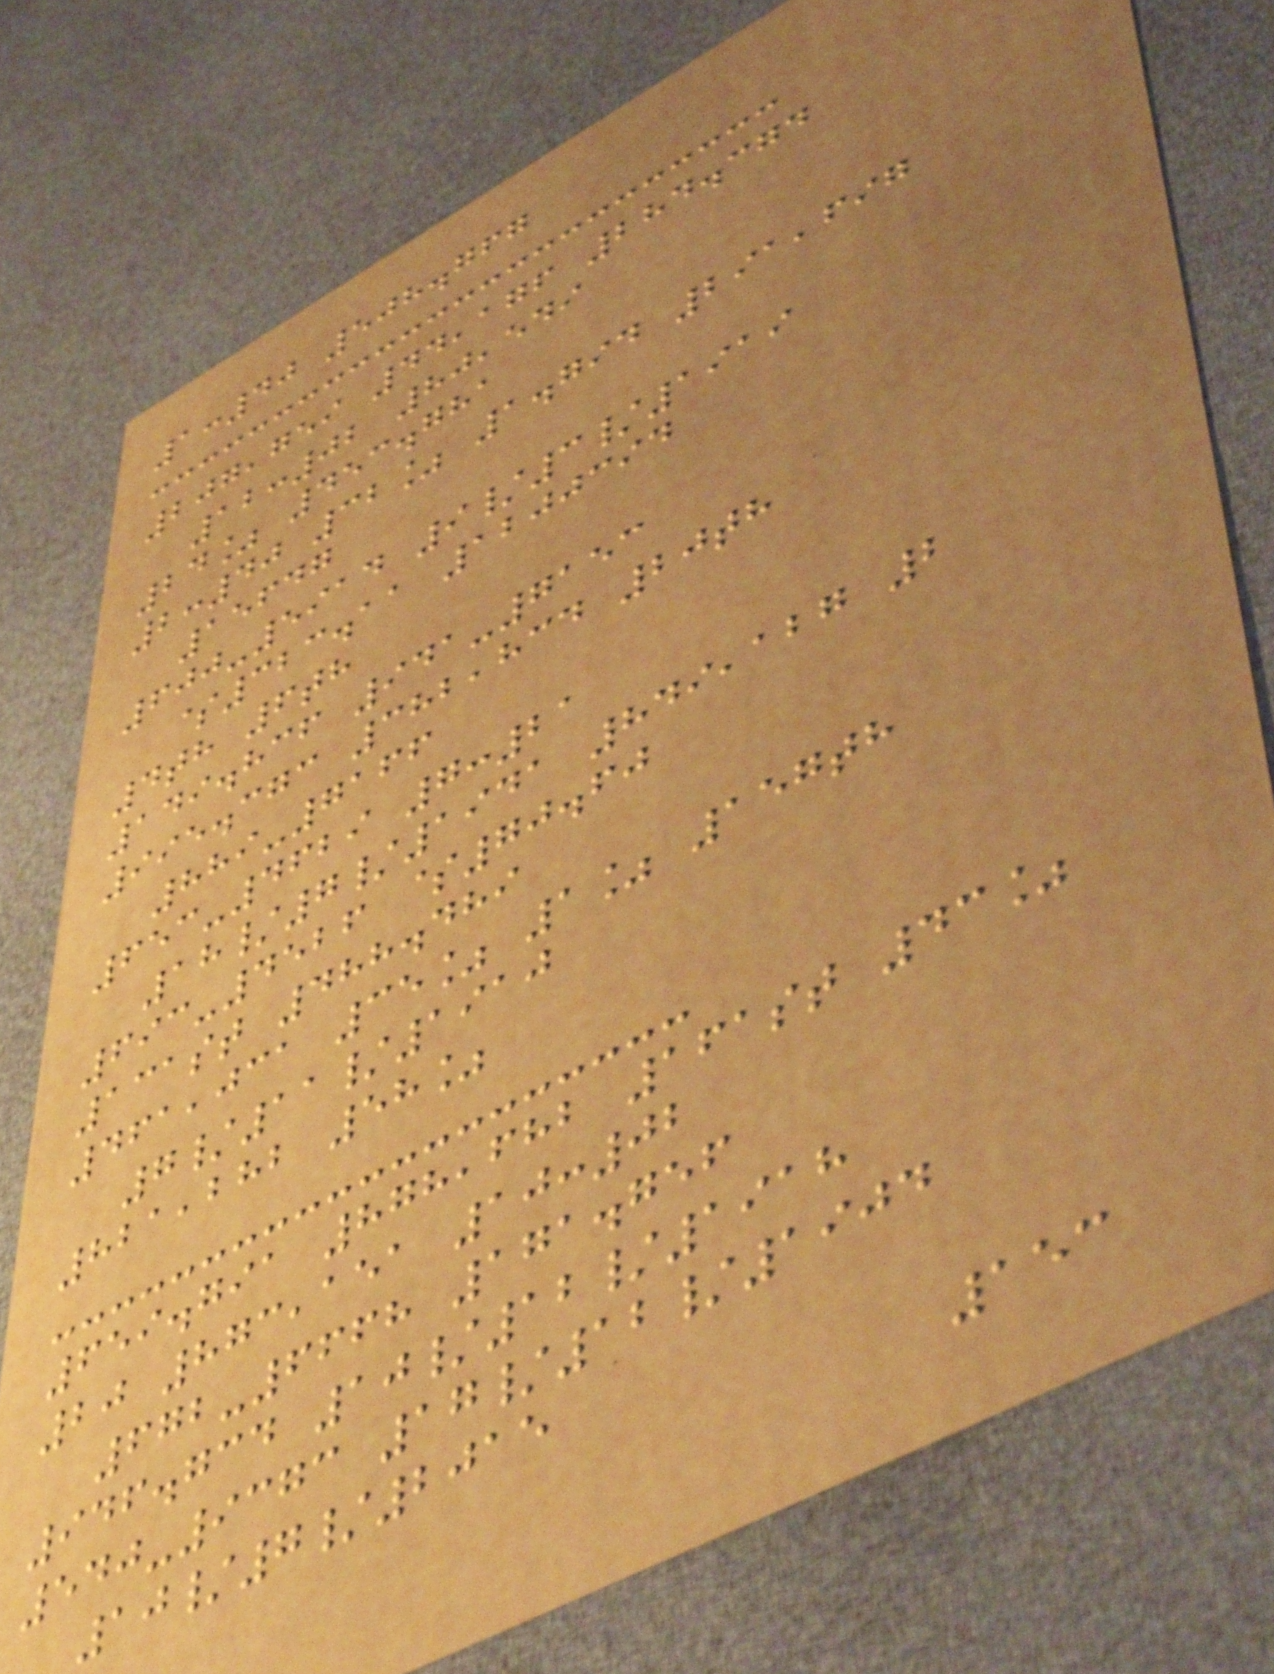1:40 508.767
207,759 44,176 284.374
12:02 80,549
24% 453.781
2:40 32% 1.794 291,697
15647
600-5914 9/3/1919
$323.11 1200394
4th 6th
149.836 941-7153
995.373 382,834 20th
889-7166
653-4629 7:21
18/7/1941 849,127 2
693-4526 $70.60
131st 488.489
461,031 35% 1% 157th
7/11/1910
821,282 58%
659.791 878,682 161st 43%
20 873,151 10:02
672-6668 171.756
946.734 10/12/1918
540-9373 17/12/1904
10/7/2015
153
